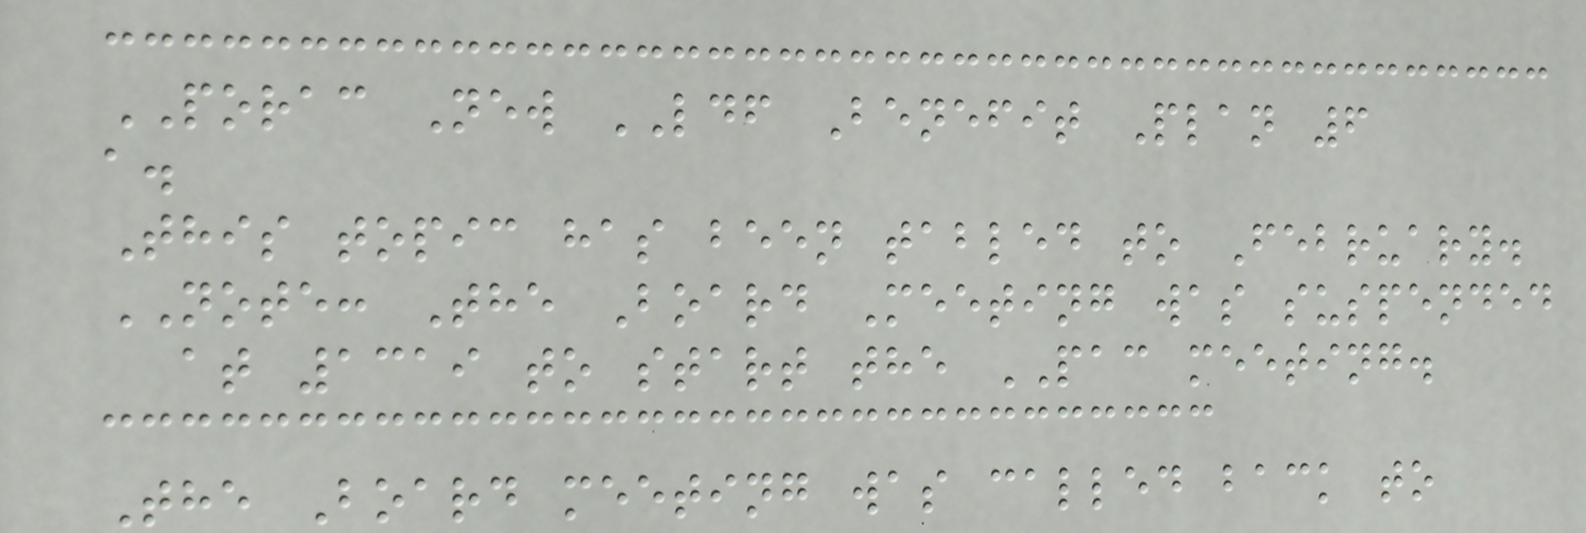PORAC New LDF Benefit Plan 6
a.
This topic has been tabled to February.
NOTE: The Board Meeting was suspended
at 1319 to start the PAC meeting.
The Board meeting was called back to
